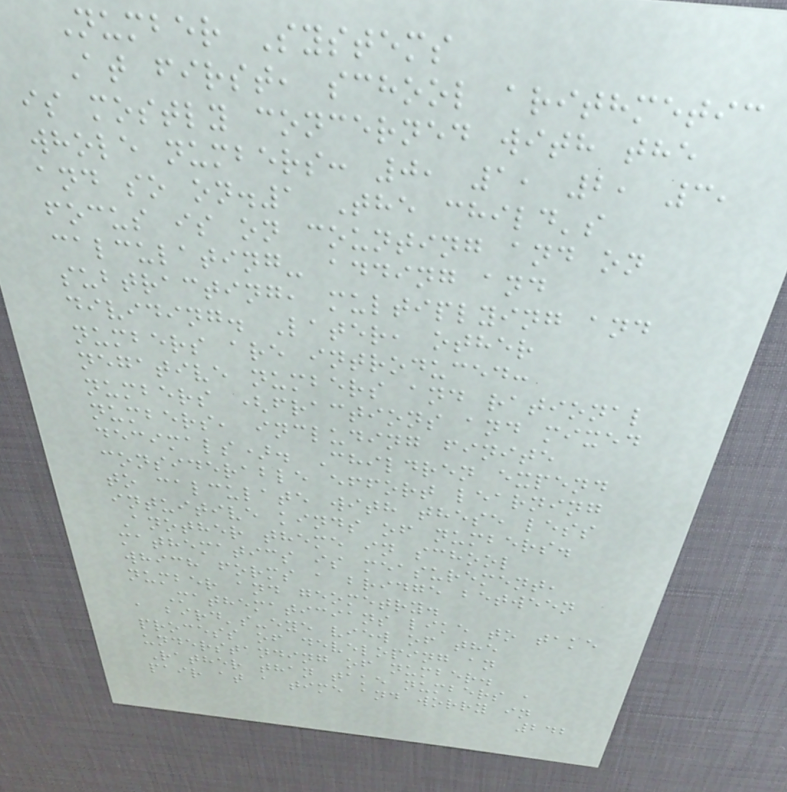Number Systems
At first, school arithmetic
is mostly concerned with the
whole numbers: 0, 1, 2, 3,
and so on.1 The child's
focus is on counting and on
calculating- adding and
subtracting, multiplying and
dividing. Later, other
numbers are introduced:
negative numbers and rational
numbers (fractions and mixed
numbers, including finite
decimals). Children expend
considerable effort learning
to calculate with these less
intuitive kinds of numbers.
Another theme in school
mathematics is measurement,
which forms a bridge between
number and geometry.
Mathematicians like to take
a bird's-eye view of the
process of developing an
understanding of number.
Rather than take numbers a
pair at a time and worry in
242
